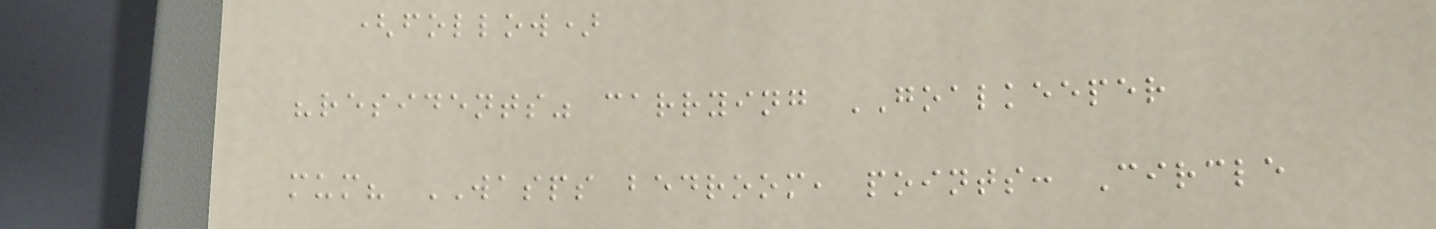(follow)
"residents" carrying GOALKEEPER
mum? WASPS bedroom, points: Circle
